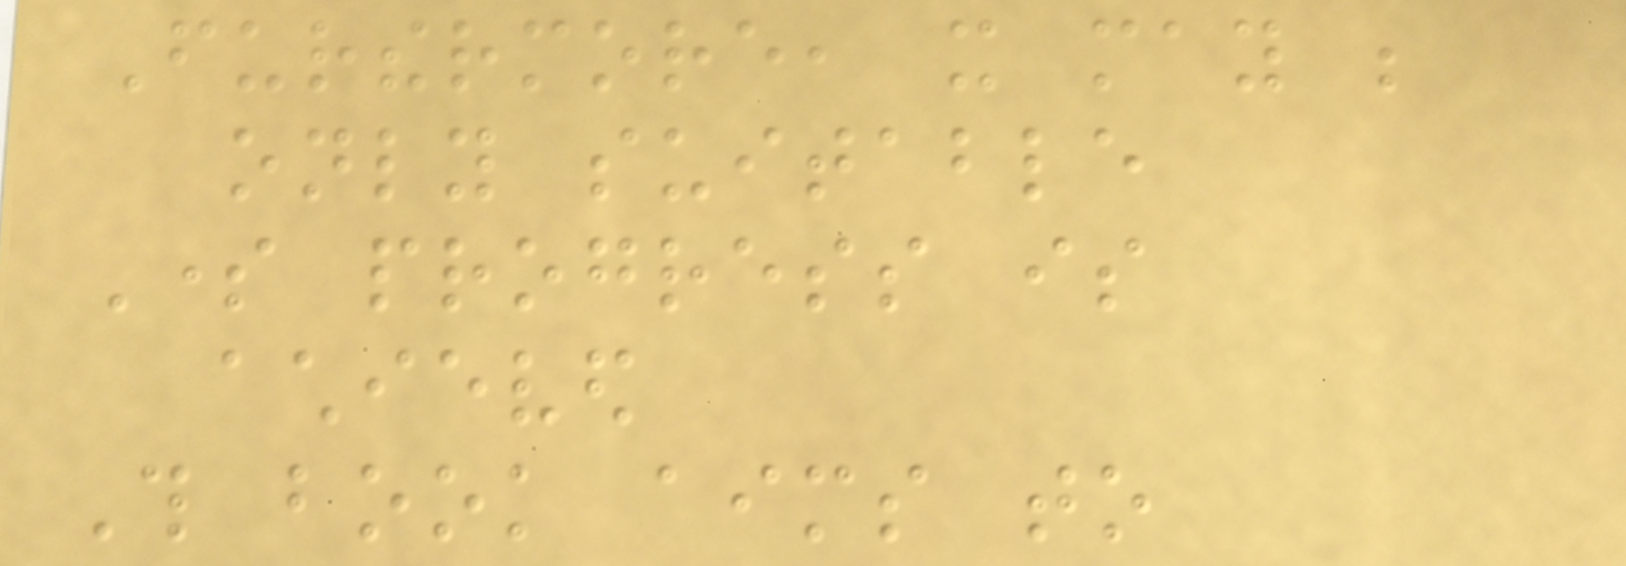Furthermore, it may be
only suitable
Some progress is
achieved
This book aims to
